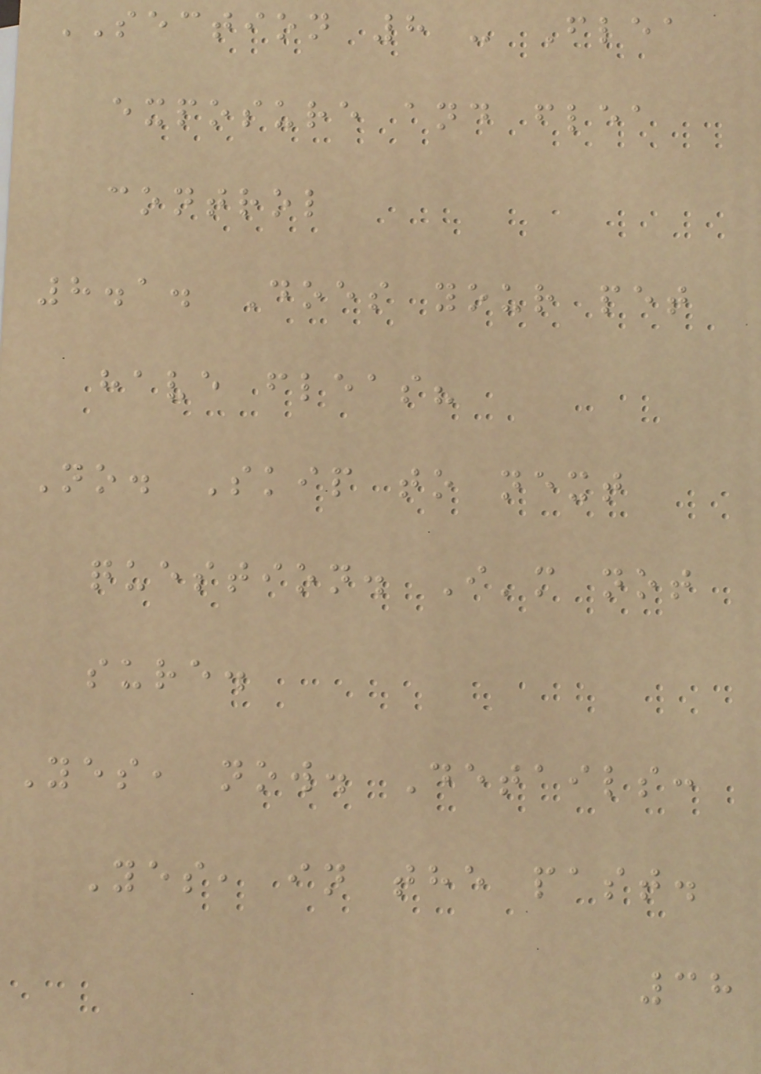SECTION 8 - Flea
exposure and flea
control
8.1. Does your pet
have fleas?
No. Skip to next
question. I'm not
sure.
Yes, now. Details:
Yes, in the past.
38
